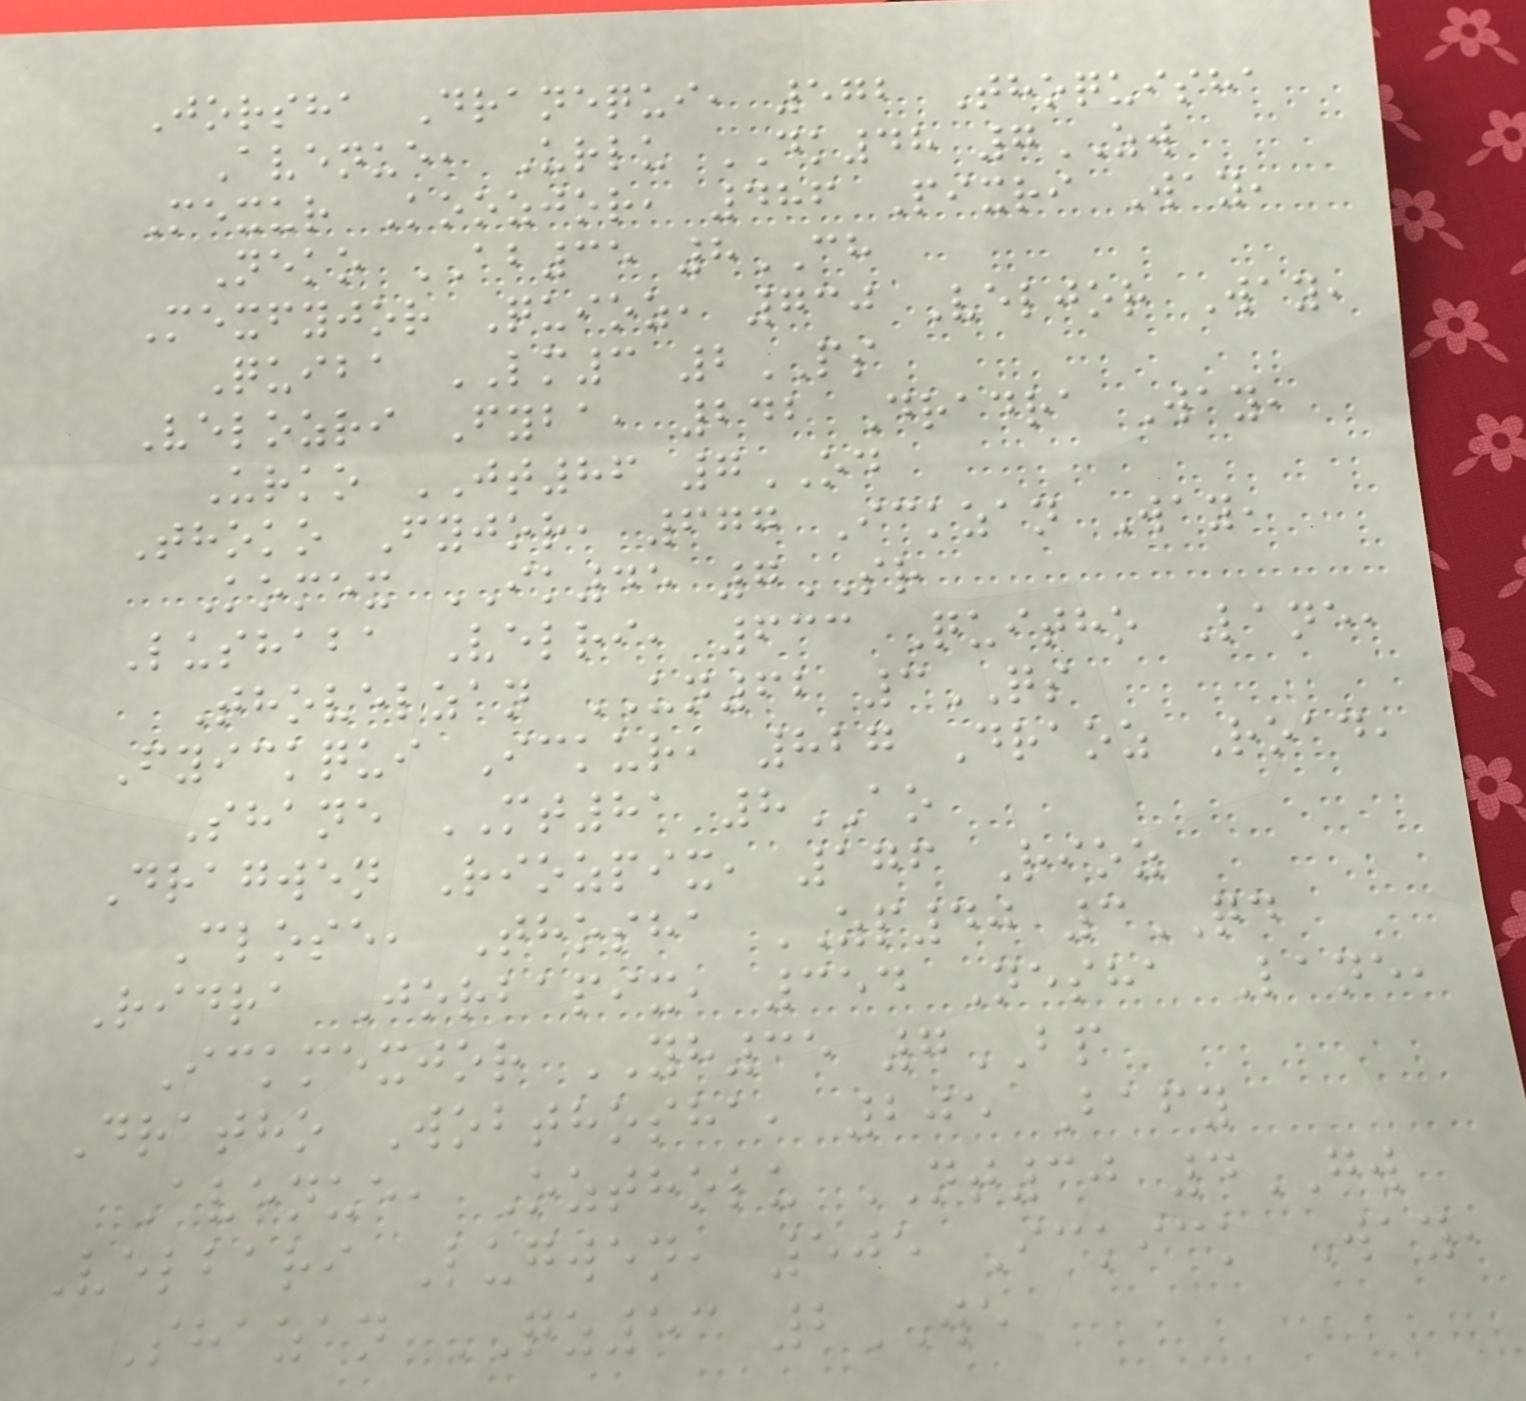Jorsha Dranequi, 572 Thoquisha
Avenue, Urlu DK48 7ZW
Mexur Koozjor, 486 Pixri Way,
Neko AB35 8CH
Mexfyjor Quioz, 730 Veljor Way,
Quiba LM3 2PS
Velozri Fyba, 242 Dradra Way,
Urko JT86 7OD
Thoko Fyjor, 677 Ickzan Way,
Komex IK45 7SR
Lushaba Velri, 633 Quitho Lane,
Thovelzan UN62 3QS
Fyickqui Ickur, 827 Draoz Road,
Shane MT81 8AO
Dragwen Riozpix, 176 Rioz
Close, Thosha ZP40 3QD
Ridra Jorbapix, 354 Nesha Lane,
Ickmexjor YH35 7BP
Dratho Wobthosha, 205 Bafy
Avenue, Oztholu NT30 4GW
Velbari Lugwen, 505 Ickick Way,
Shazan QZ53 2WE
